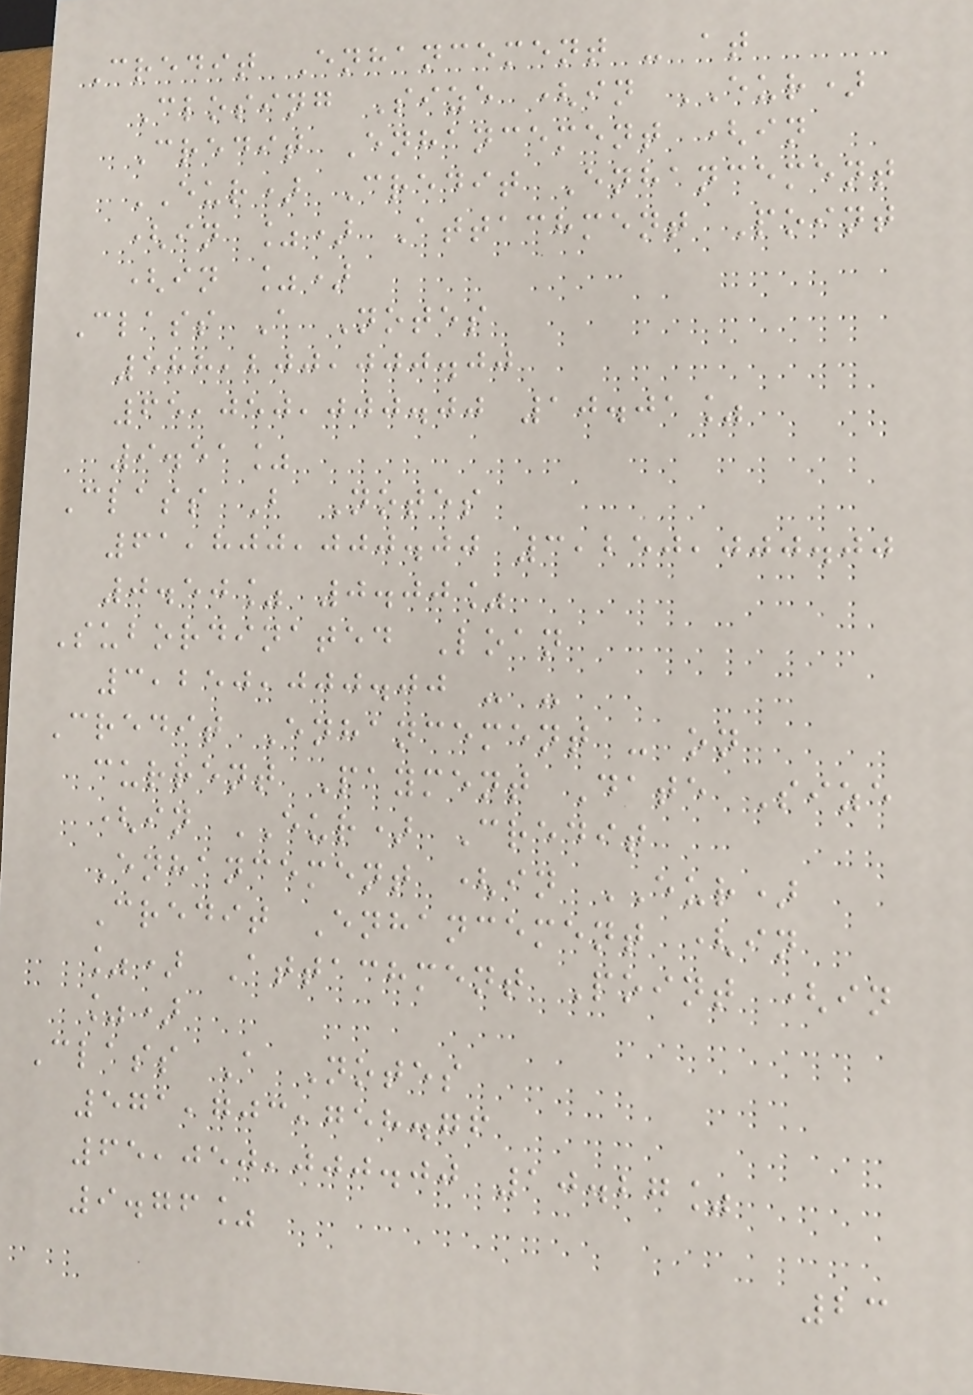Credit Enhancement - at
Closing Size (in EUR)
Credit Enhancement (in
EUR) Credit Enhancement
(in %) Attachment Point
(in %)
Class A Notes
588,200,000.00
65,050,000.00 10.01%
9.51%
Class B Notes
61,800,000.00 3,250,000.00
0.50% 0.00%
Subordinated Loan
3,250,000.00 - -
Credit Enhancement - on
current Payment Date Size
(in EUR) Credit
Enhancement (in EUR)
Credit Enhancement (in
%) Attachment Point (in
%)
Class A Notes
571,703,758.76
65,050,000.00 10.27%
9.76%
23
